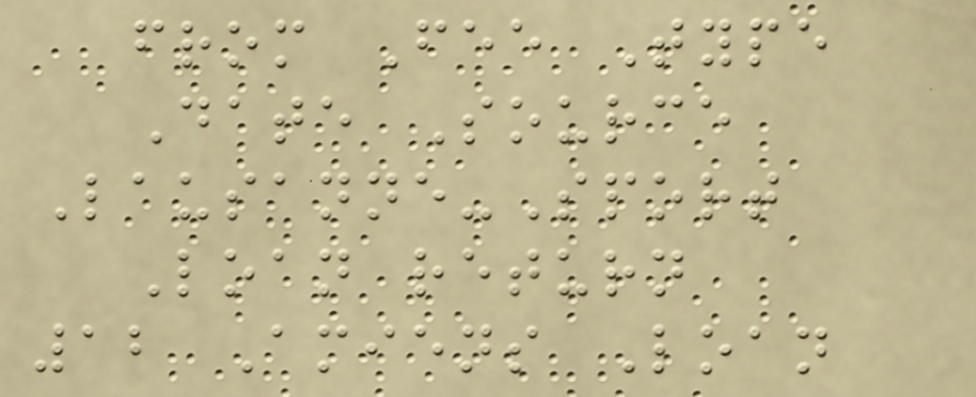from Fee Type
Date Source
Lausanne-Sport
Loan return
12 Amiens Loan
